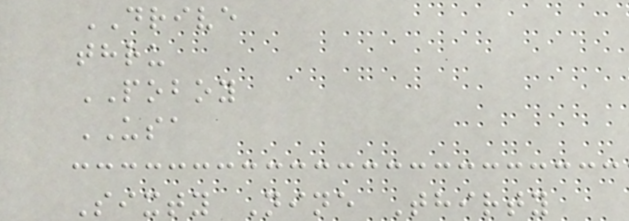DRIVE
thru
POBOY
USA
Sixty Nine Thirty
